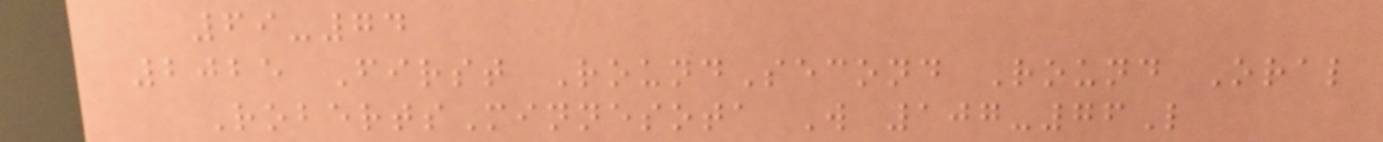69-74
2025 First RoundSecond Round Oral
RobertsMinnesota W 107-76L
